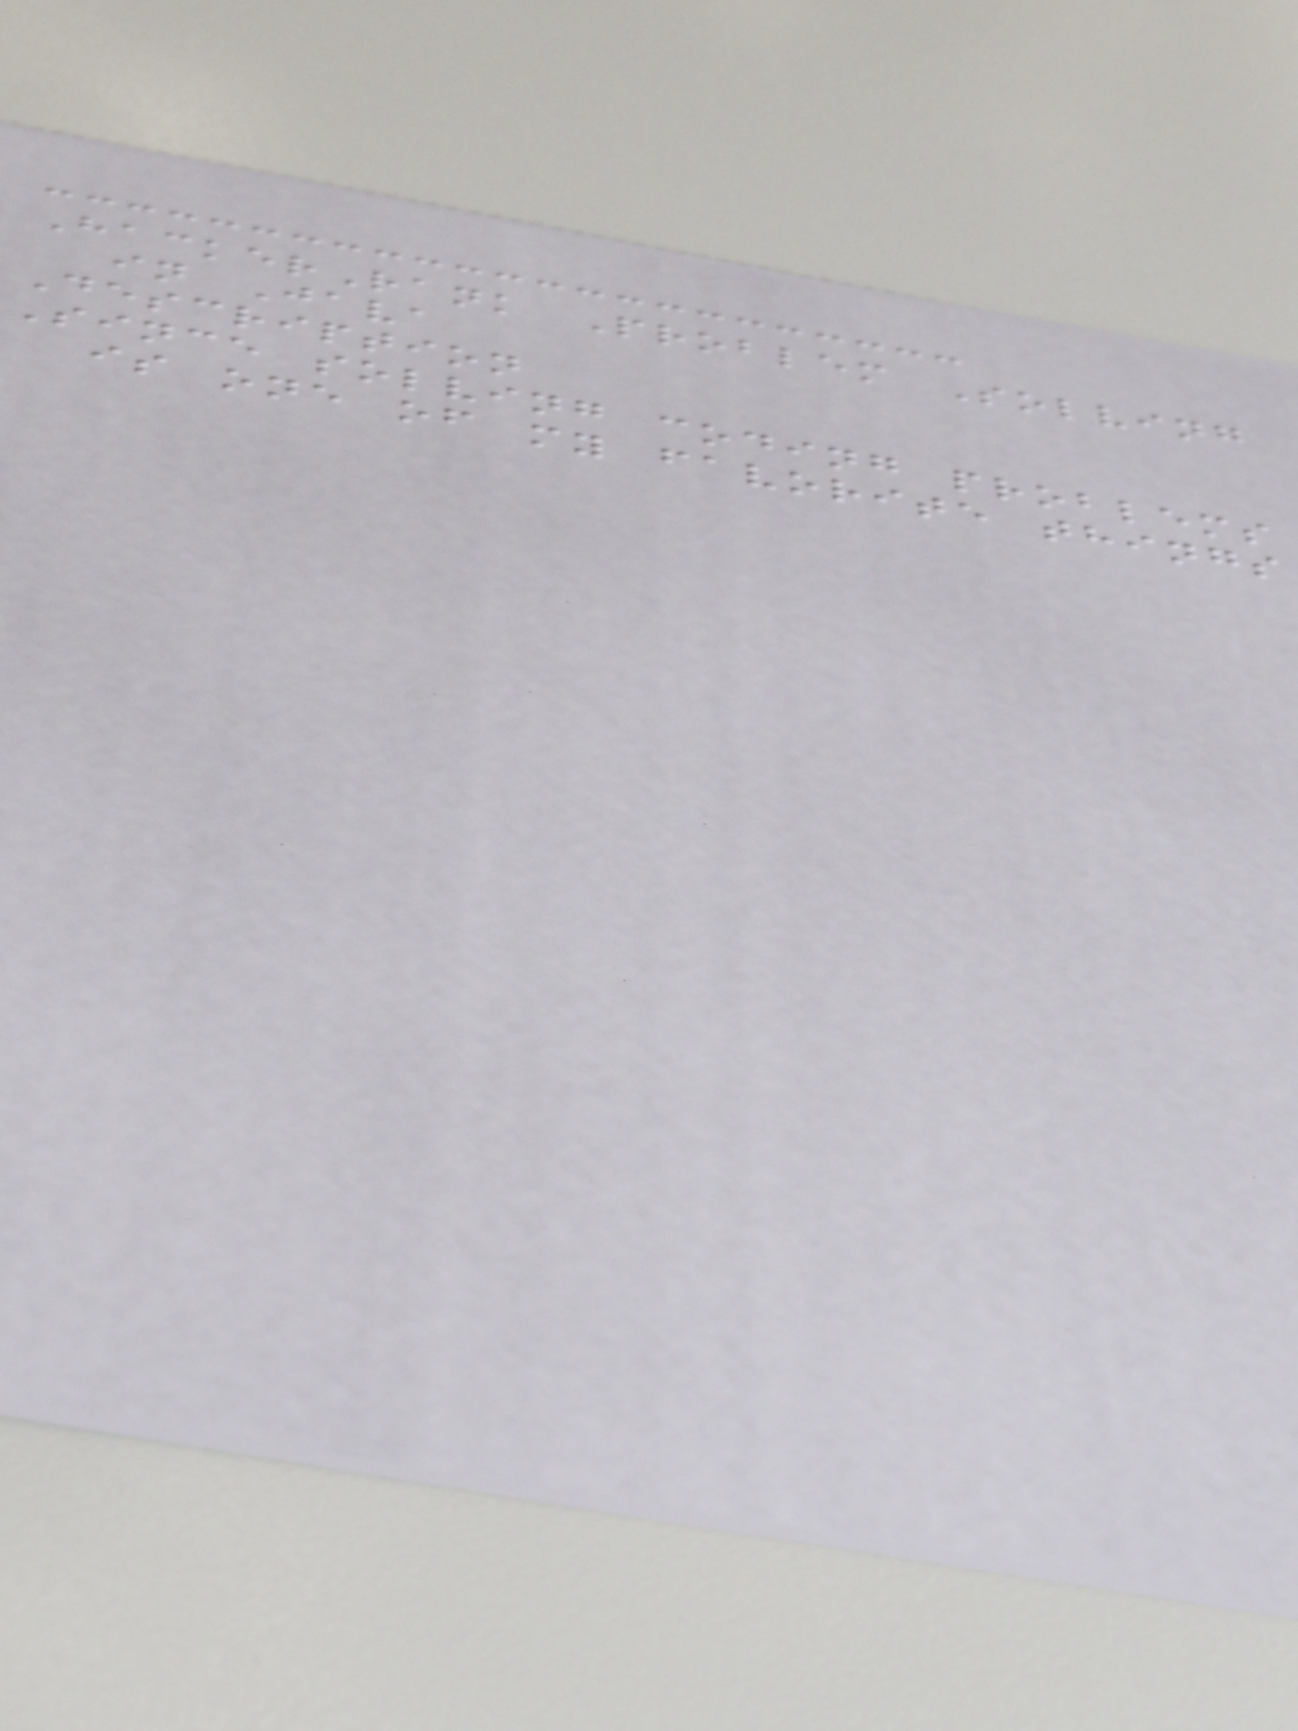HackerRank Problem Solving
in Java
Description
Since solving coding problems
is one of my favorite things
